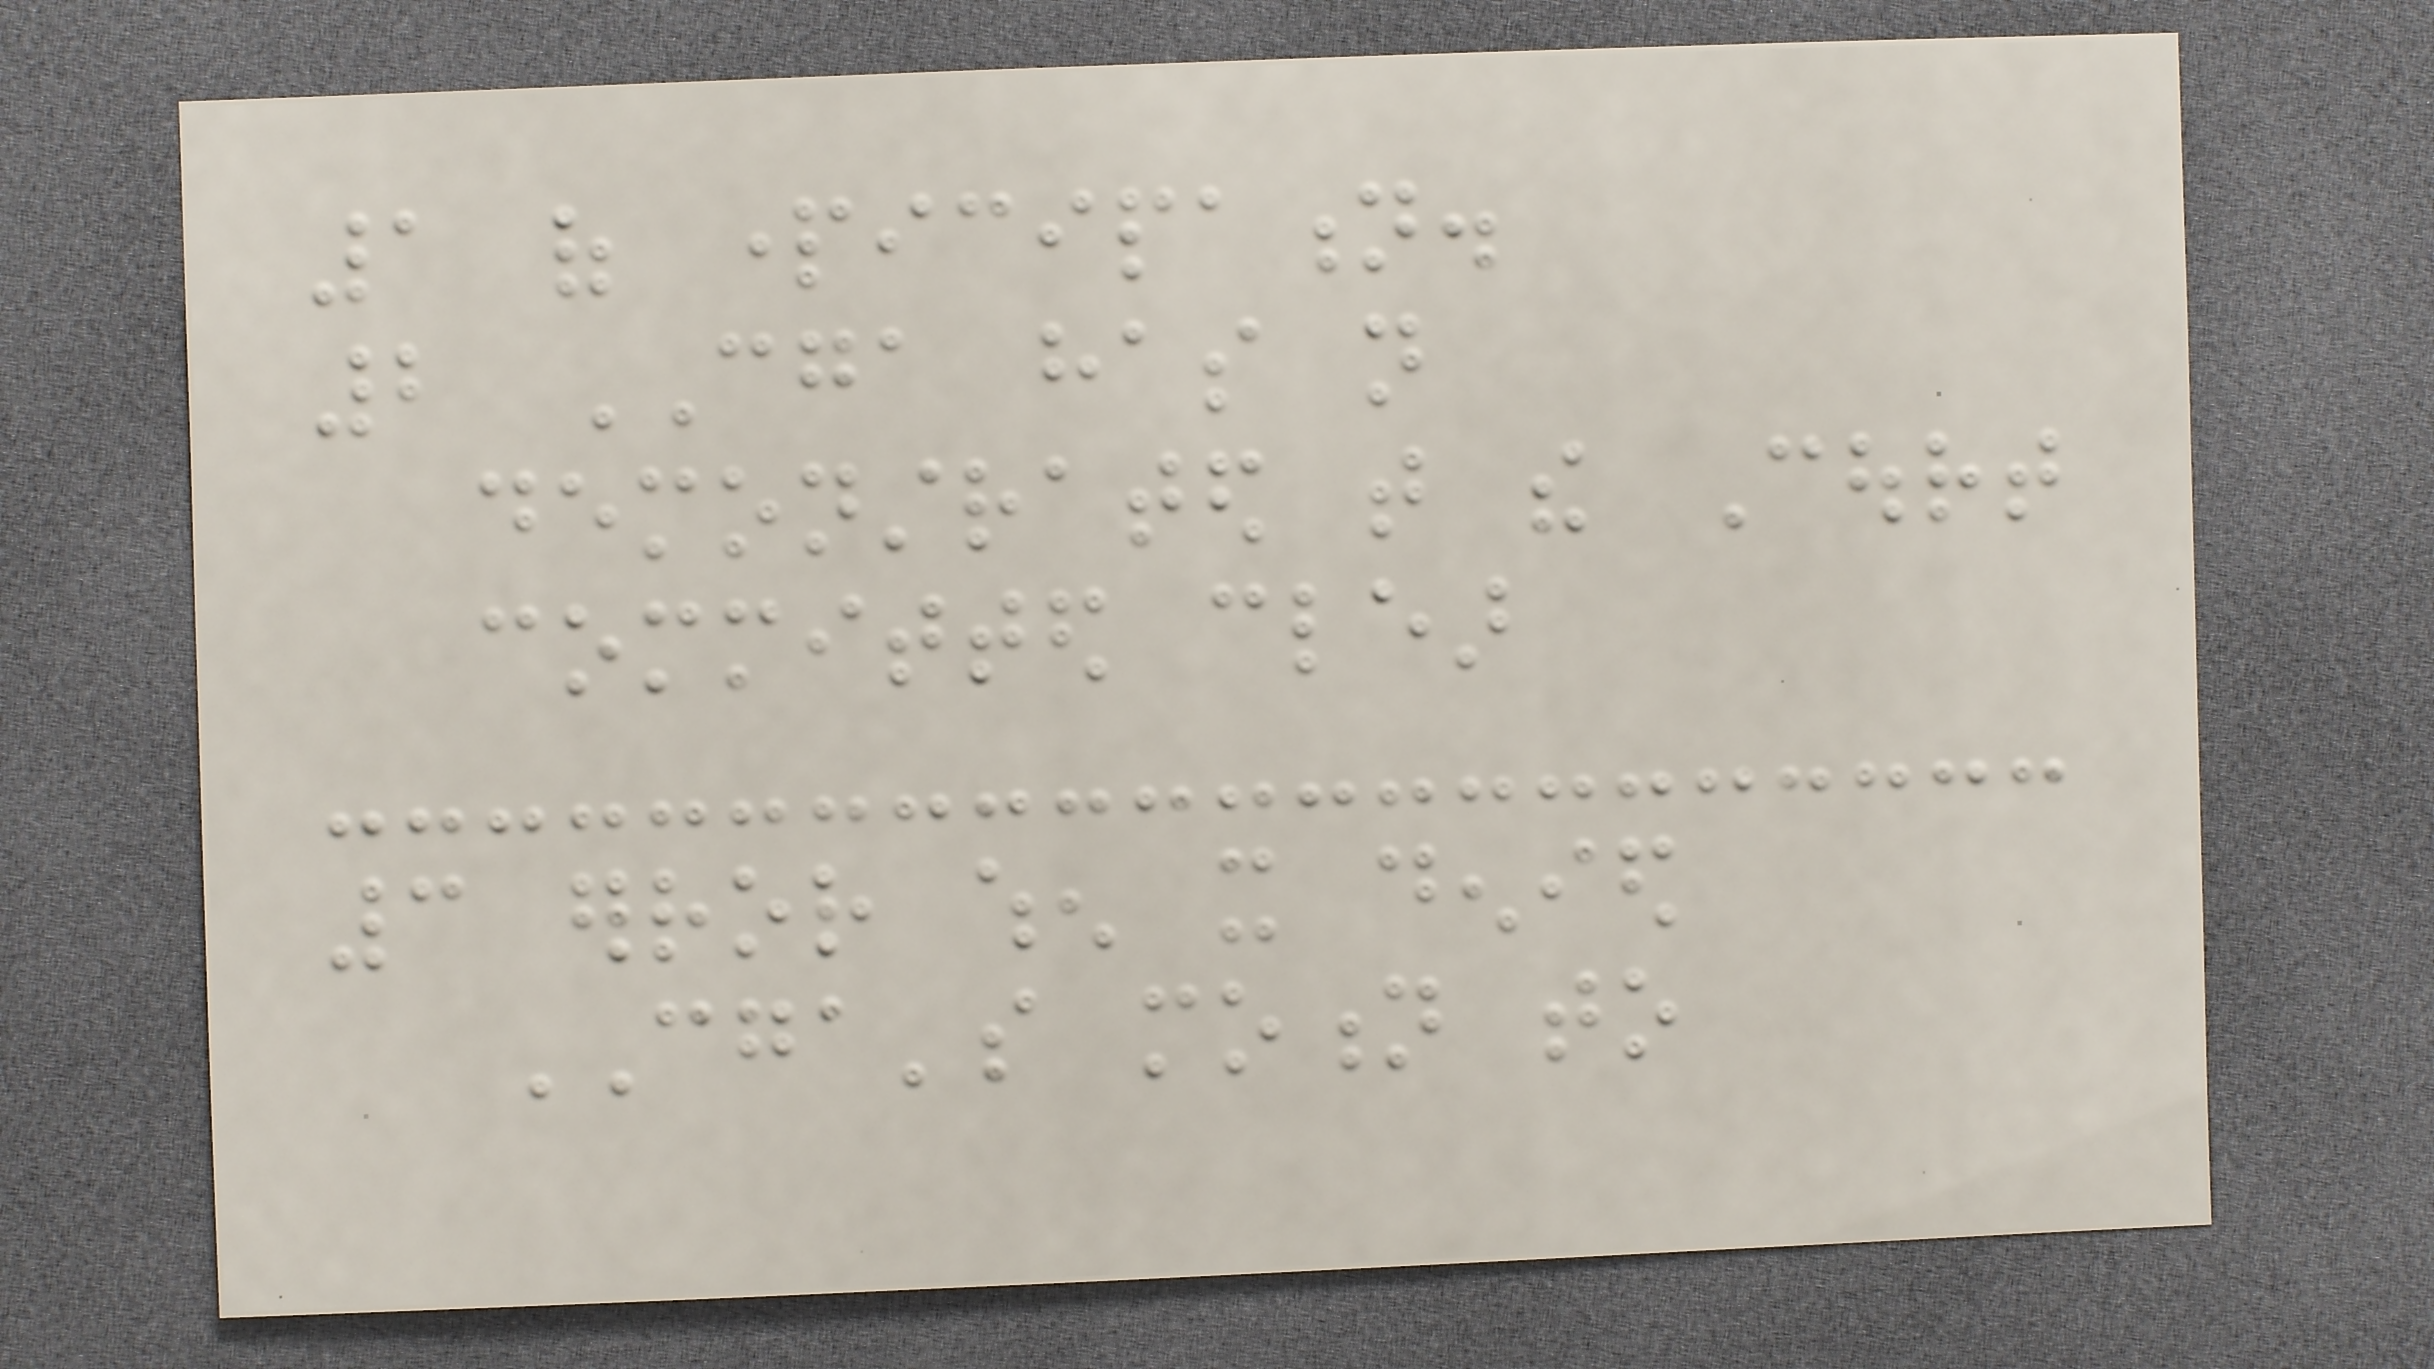1 of participation.
2 CGA has not
demonstrated that the Court
committed clear
3 error when it denied
CGA's motion to
